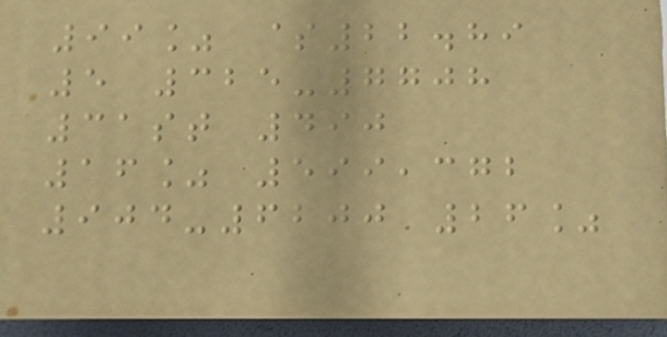99% $22.89
5 325-7708
31st 490
16% 599,372
904-6200 26%
